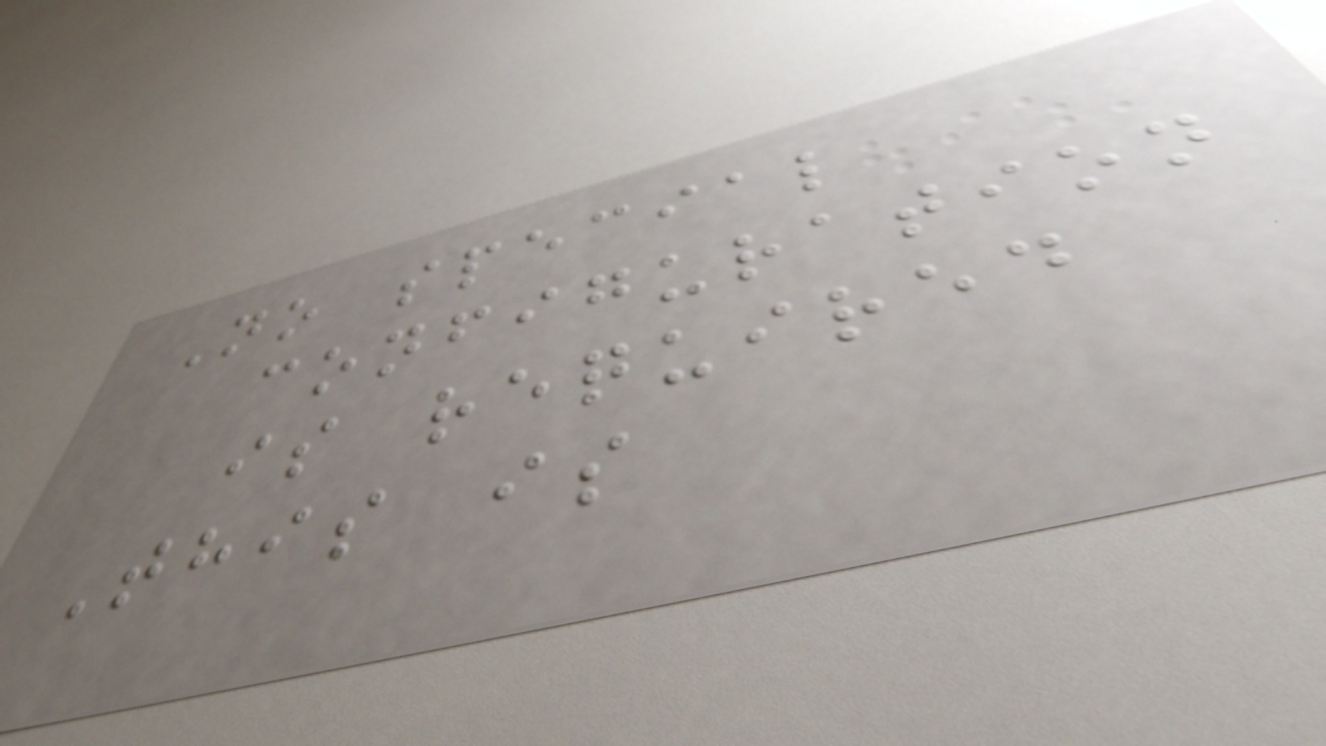No special
configuration
is required
This is
